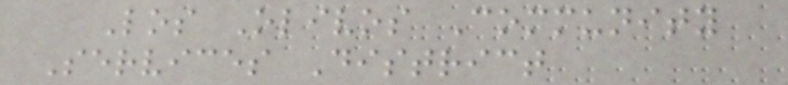Los Olivos Community
Services District
